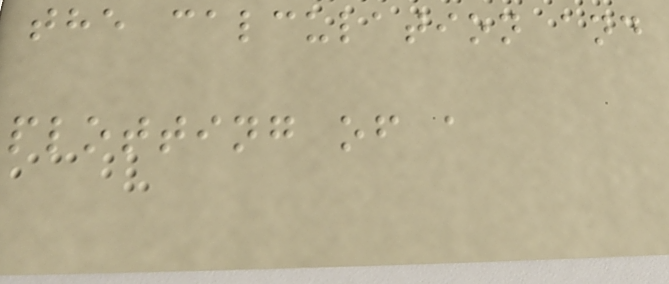the calculation and
plotting of a
